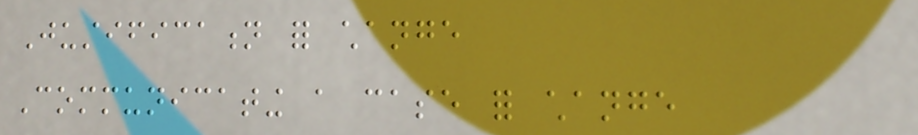Justification for change
Communicating a case for change
